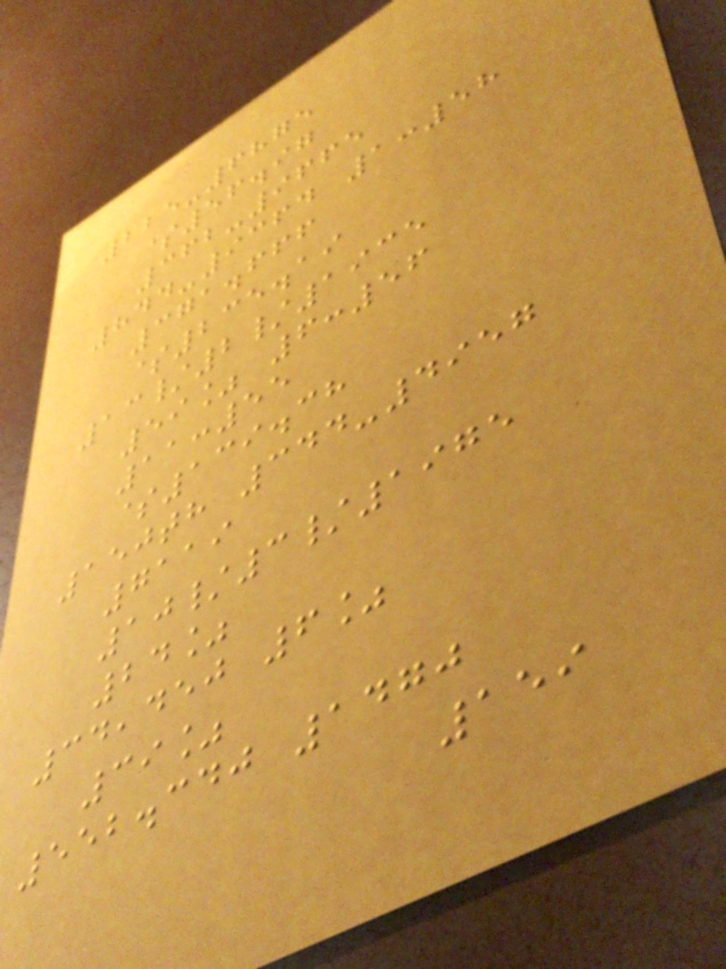225-6875
$56.97
362-9665
844-9364 1:58
371.666
$235.19
13/2/1935
59% 6:56
11:55
$139.38
150th 344-4957
7119
10/3/1975
24%
34,450 6%
39%
552.340 1470
159
